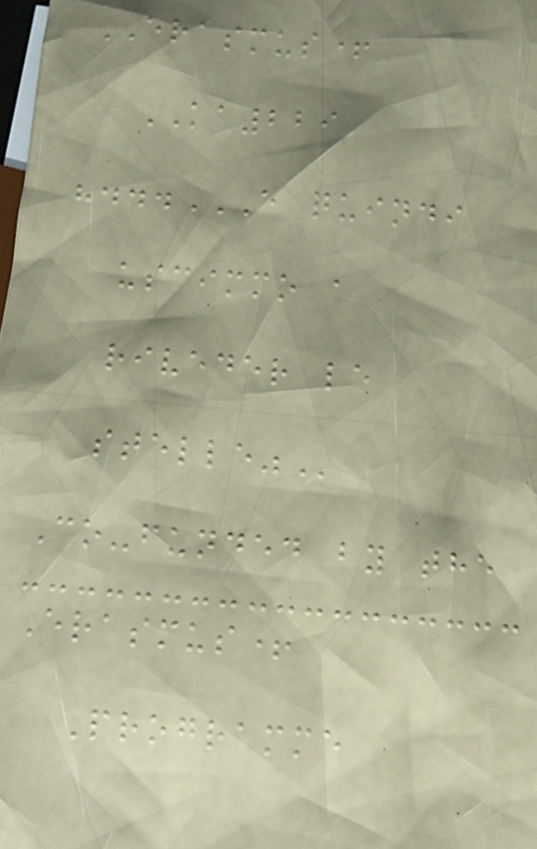ERASMUS+
KA229
"...E QUINDI
USCIMMO A
RIVEDER LE
STELLE"
Co-funded by the
Erasmus+
Programme
